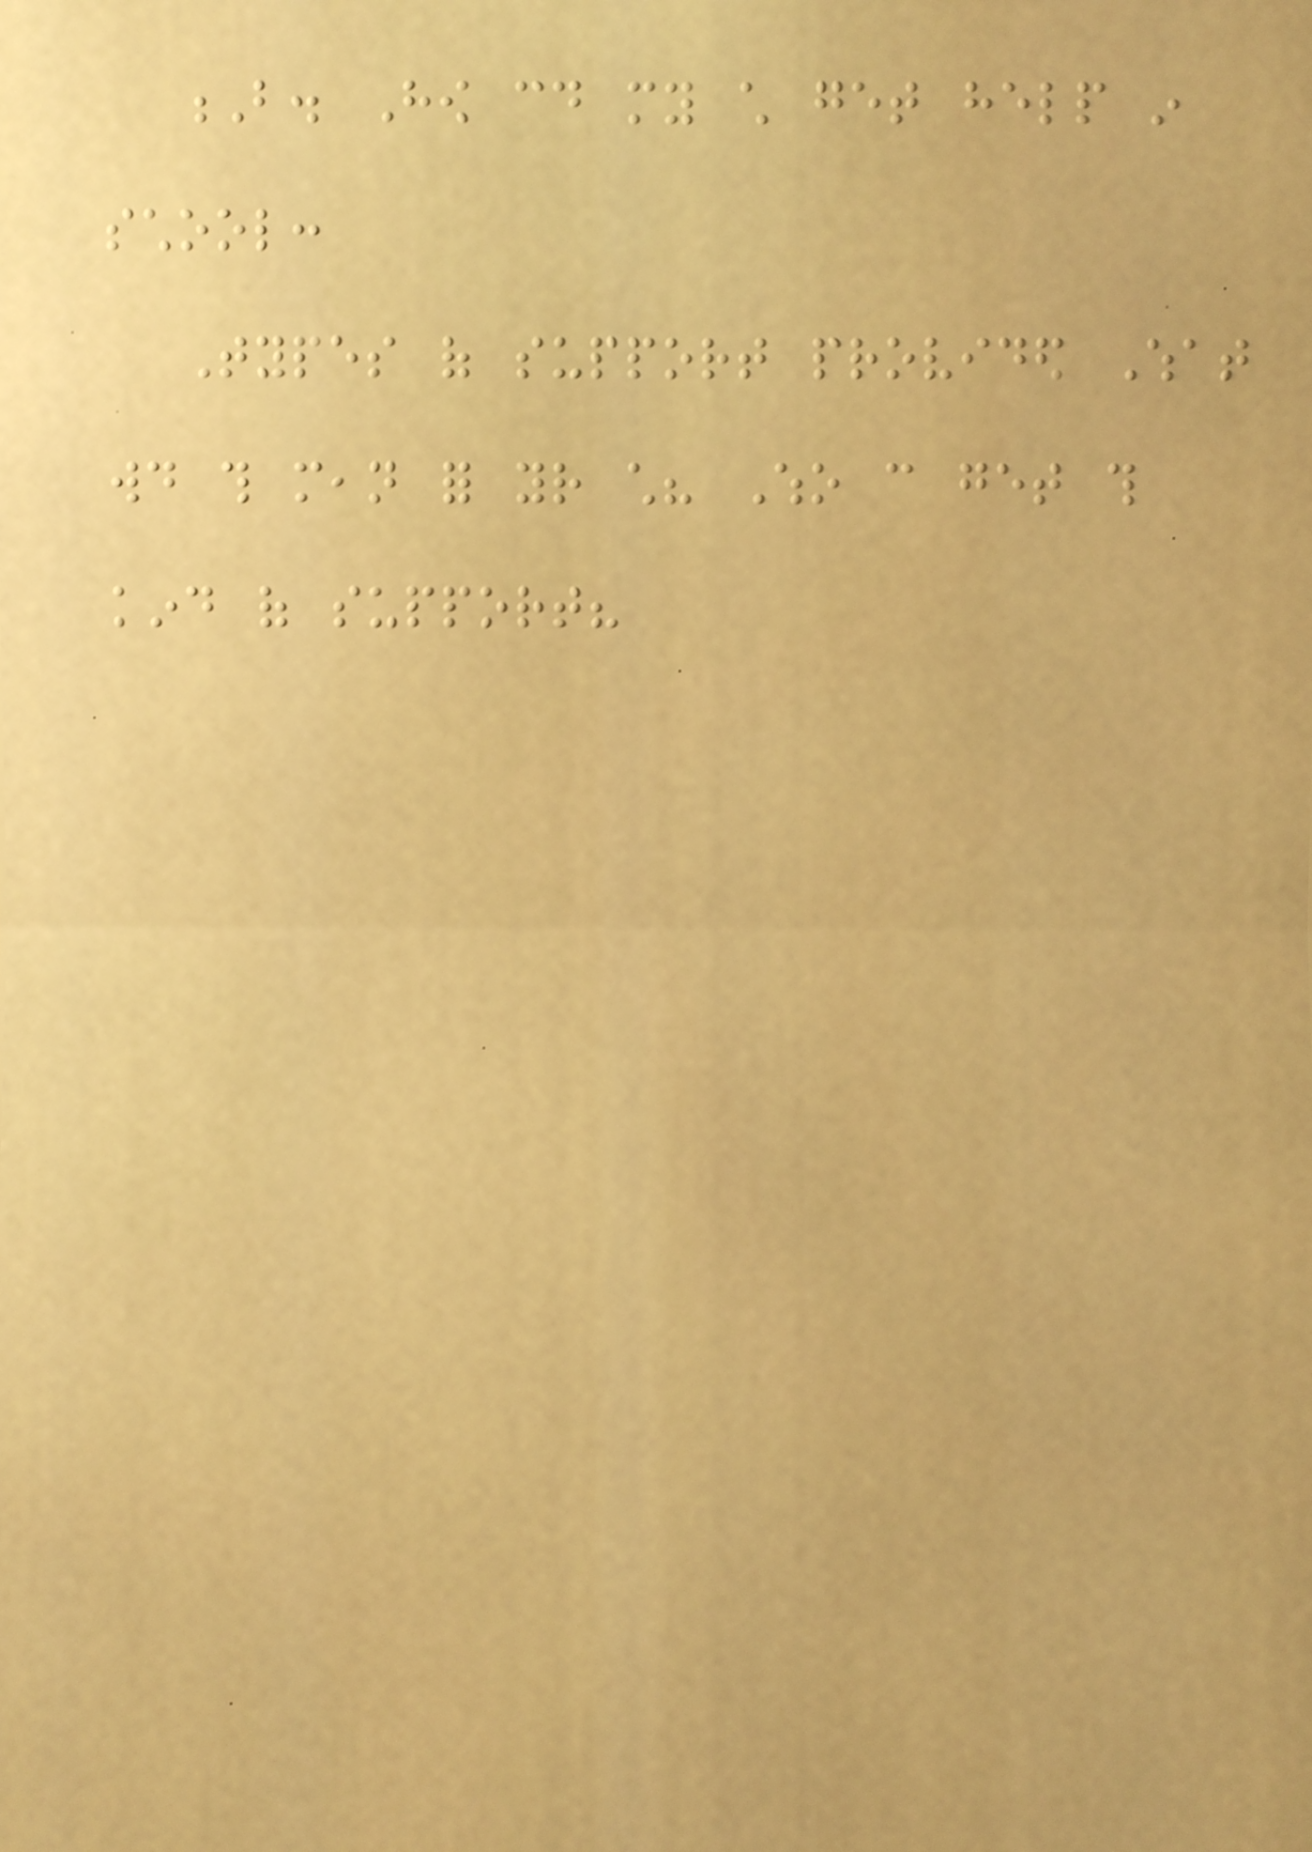B. How could my child get help in
school:
Types of support provided What
would this mean for your child? Who can get this
kind of support?
